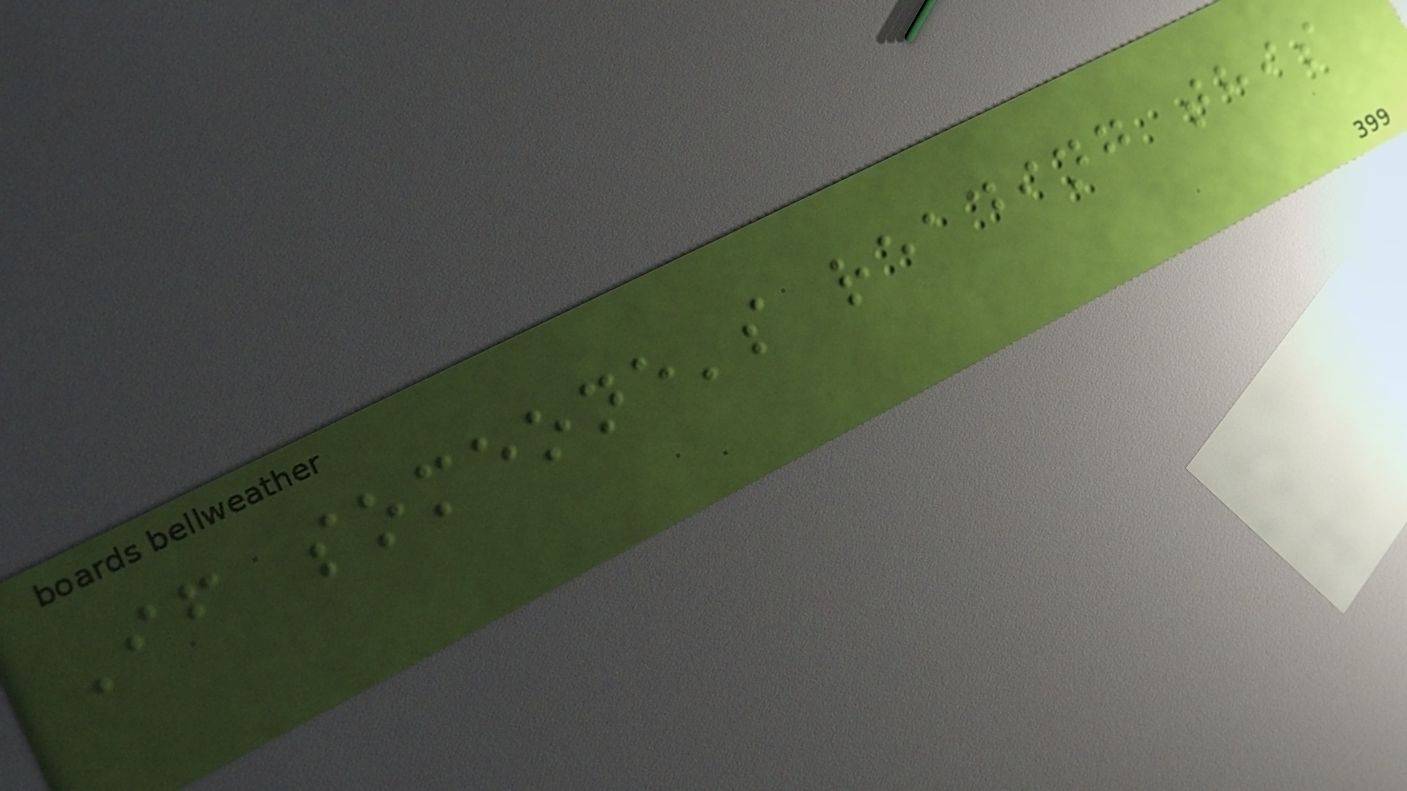If someone's reading this
